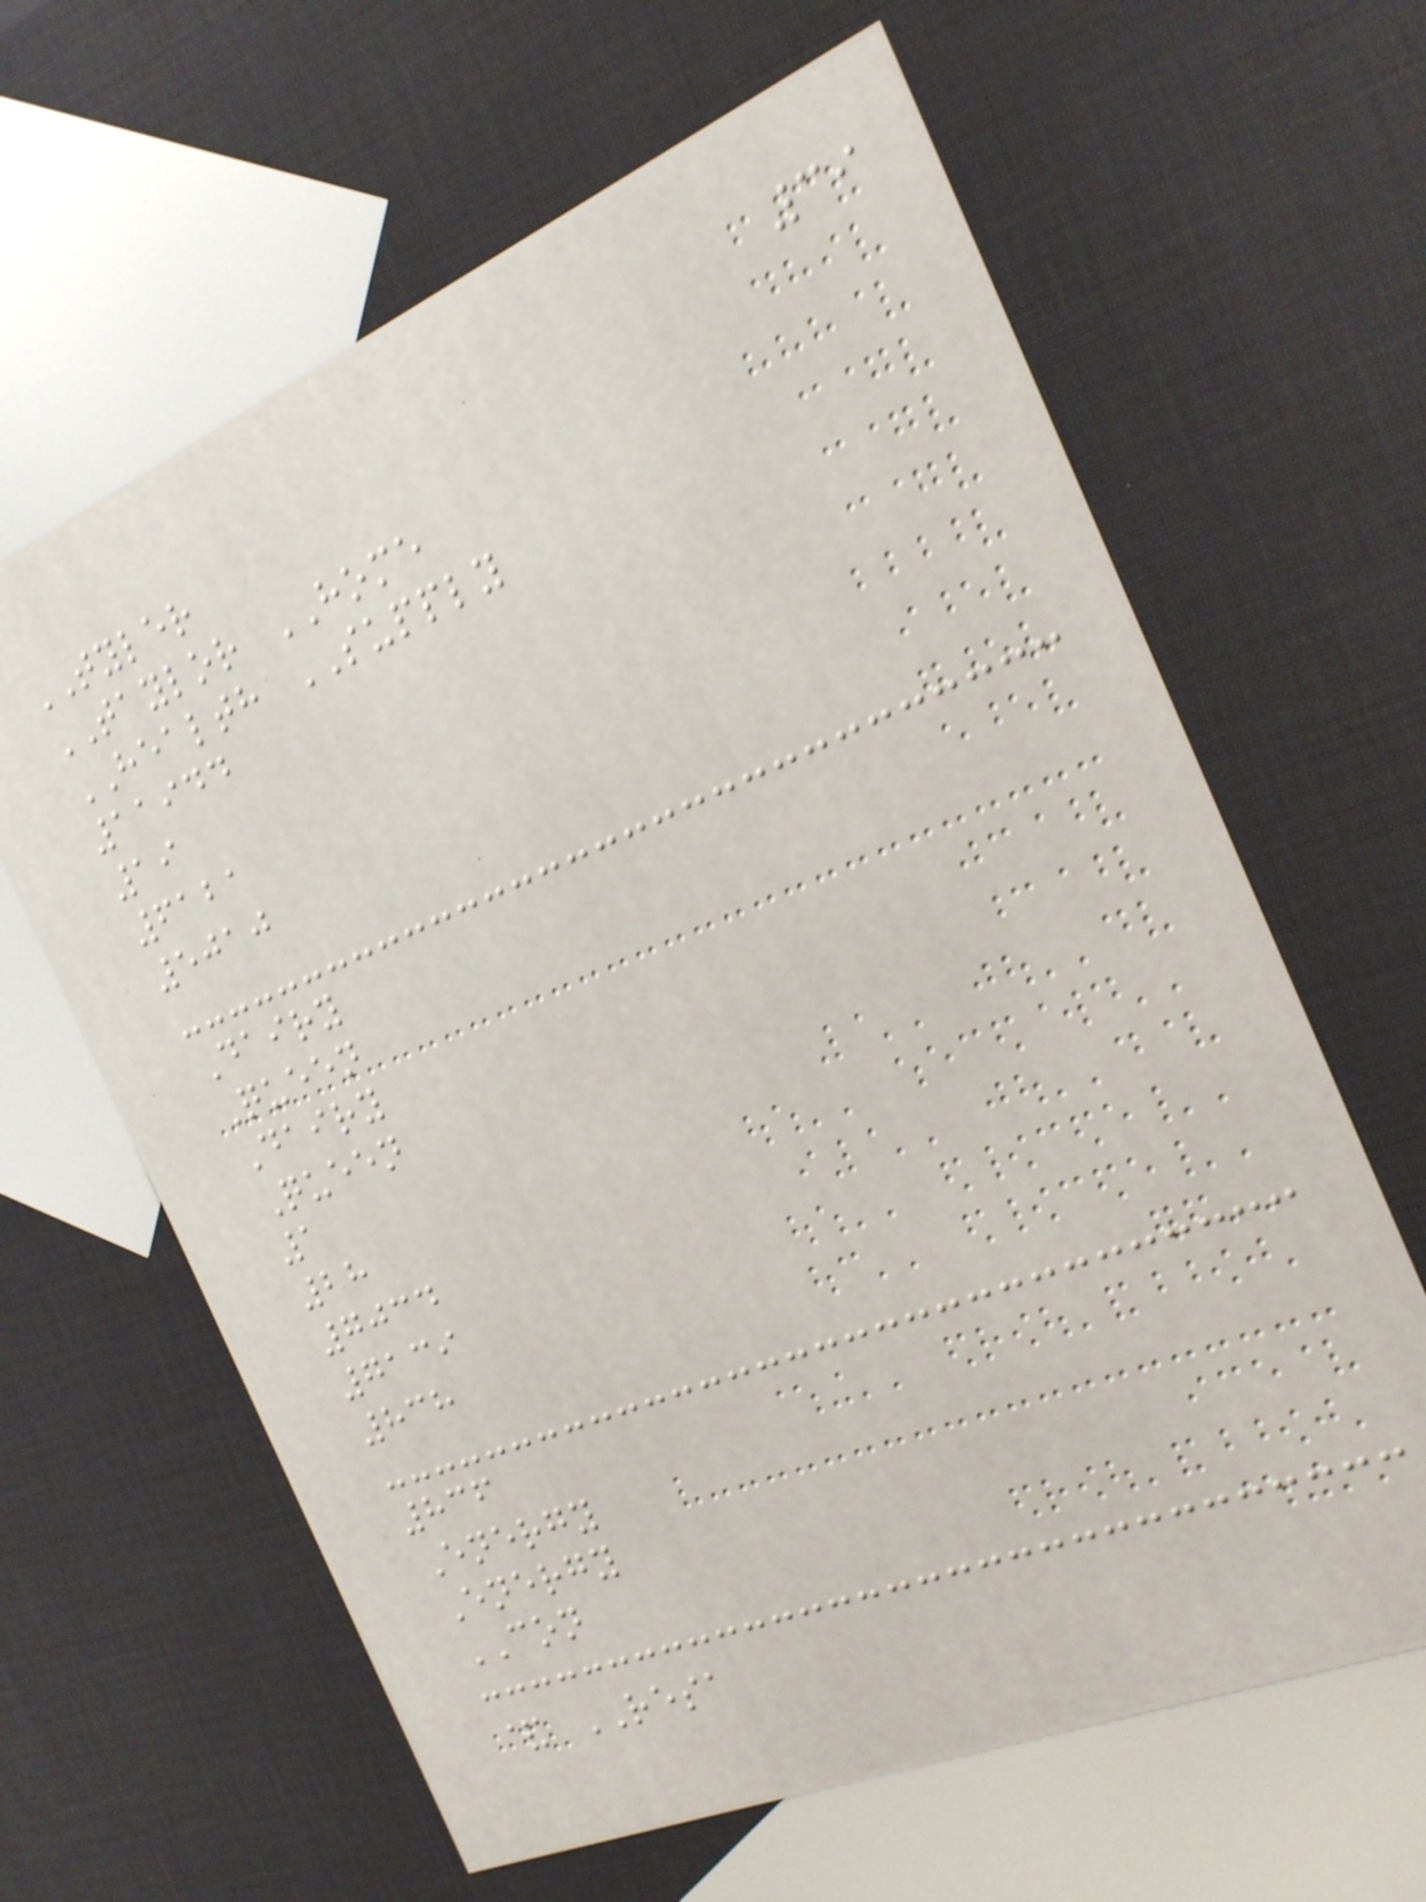39
TYLER
TAYLOR HOME
HEALTH SUPPLY
11944
19
6121
5010
Dairy
Queen
Dairy
Queen
1
28
7034
7139
838
836
Energy
Energy
CON
& RESA
